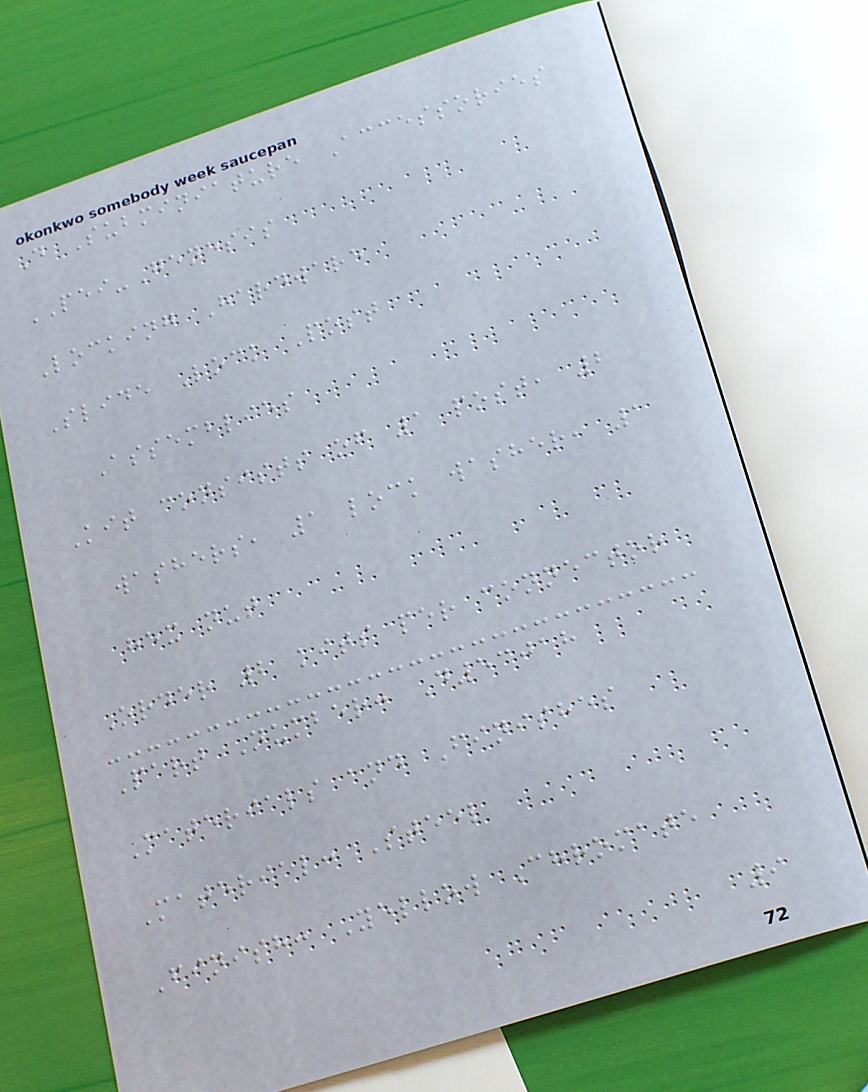D Subminiature Accessories
PEI-Genesis
Locking Hardware
Slide Lock Post
Assemblies
Kit consists of 1 post, 2
washers, 1 lock washer, 1
hex nut
Order 2 kits per connector
Part Number: D53018
Materials and Finishes
Material: Steel
Finish: Yellow Chromate
9
